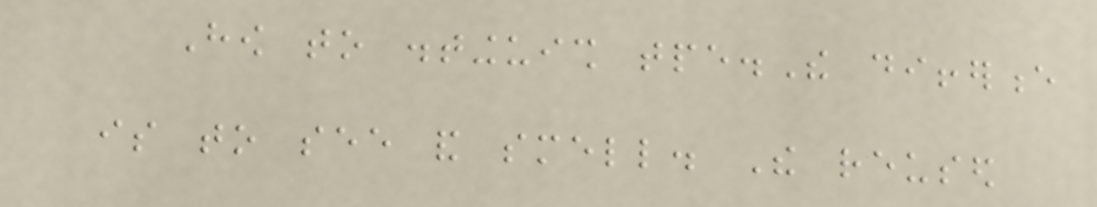How to distinguish tpe.The difference
is to see and smell. The reused
